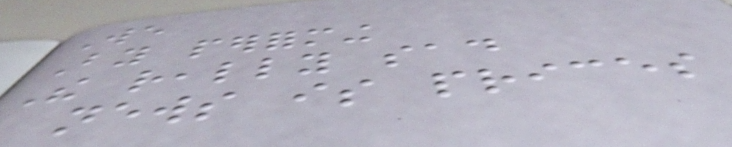We
By performing
The really sad
news is prices
